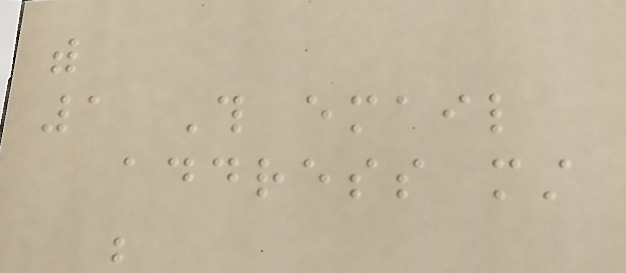with
1 This email
address must
be
